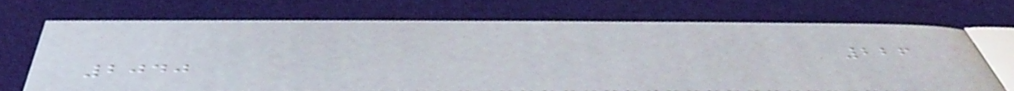226
2040
